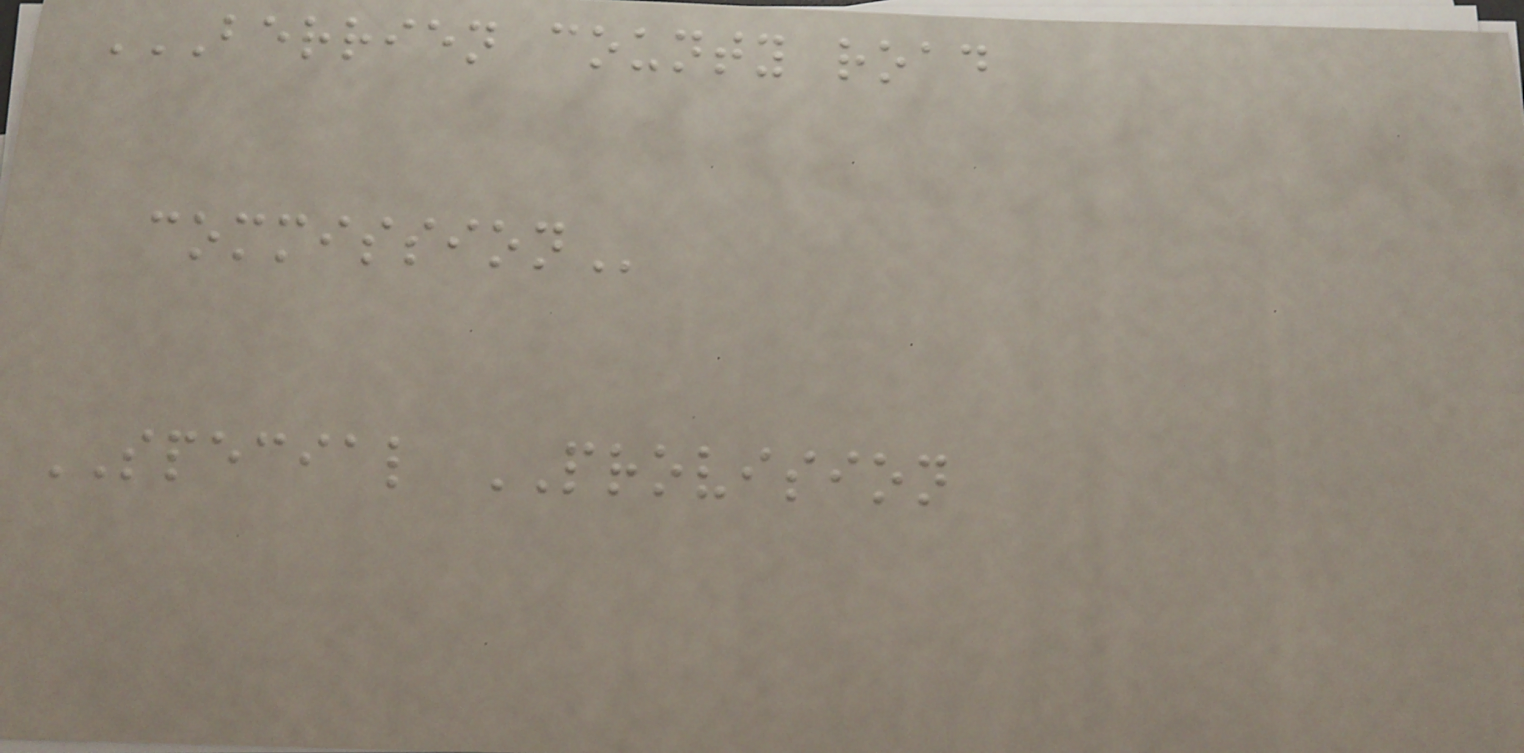BERRIEN COUNTY ROAD
COMMISSION
SPECIAL PROVISION
